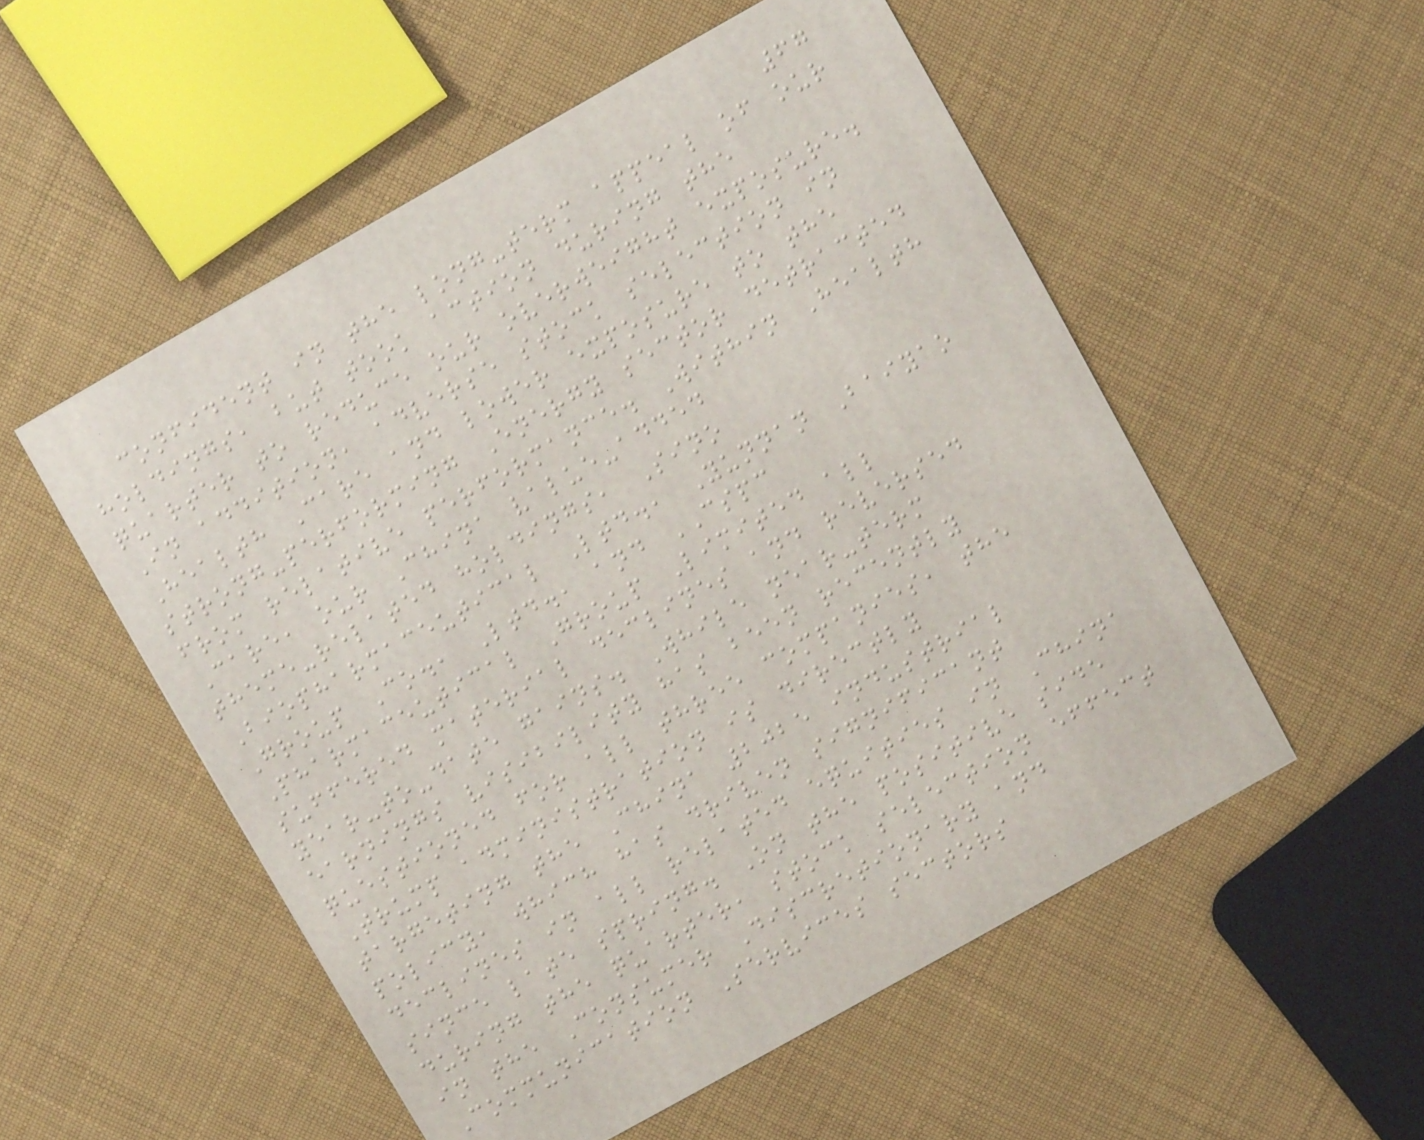67
confident in the long-term appeal of our
holdings, but took action during the
quarter to reduce our overweight exposure.
In addition, adverse stock selection in
Health Care and lower exposure to the
strong-performing Energy sector detracted
from relative performance. Within Health
Care, our China value-added
theme-related holdings, Sino
Biopharmaceutical Ltd., Yunnan Baiyao
Group Co., Ltd., and CSPC
Pharmaceutical Group Limited all
suffered material declines and reversed
year-to-date gains. While near-term
earnings visibility has been recently
questioned for all three companies, the
Trump administration is directly
targeting the China 2025 industrial
policy, which has driven significant
declines in all related equities in China
since late spring. On the positive side
during the quarter, stock selection effect
in the Consumer Discretionary and
Communication Services sectors
